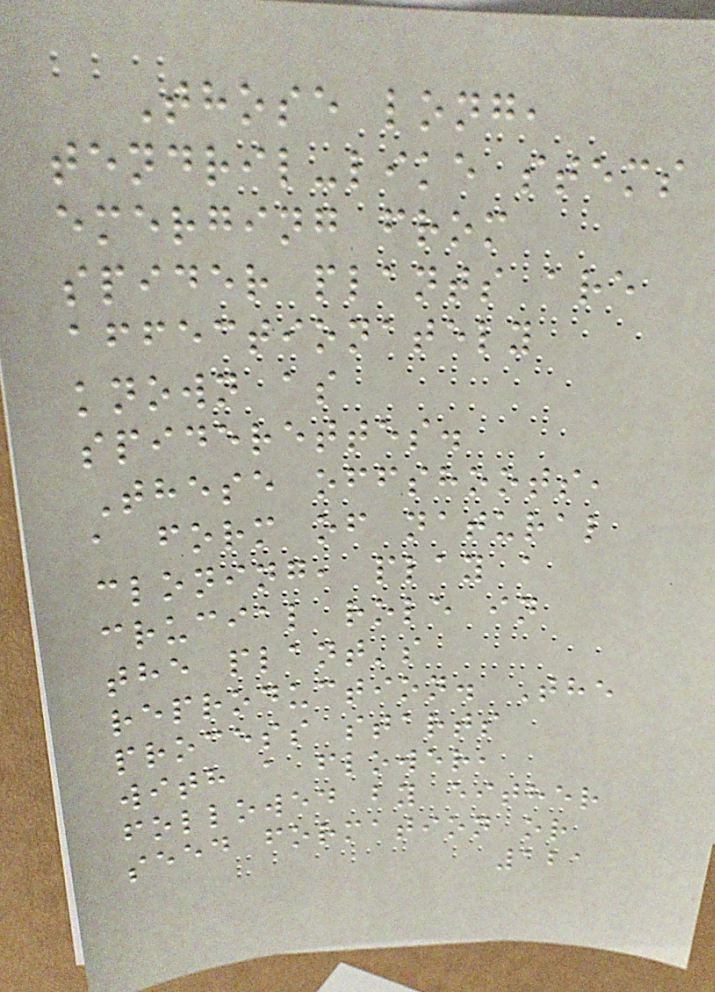Those long,
tendril-like stems
emerging from
spider plants are
affectionately
known as
spiderettes.
These offshoots,
a form of natural
cloning, play a
crucial role in
the plant's
reproduction. The
process starts
with a flower,
followed by either
seed formation or
121
